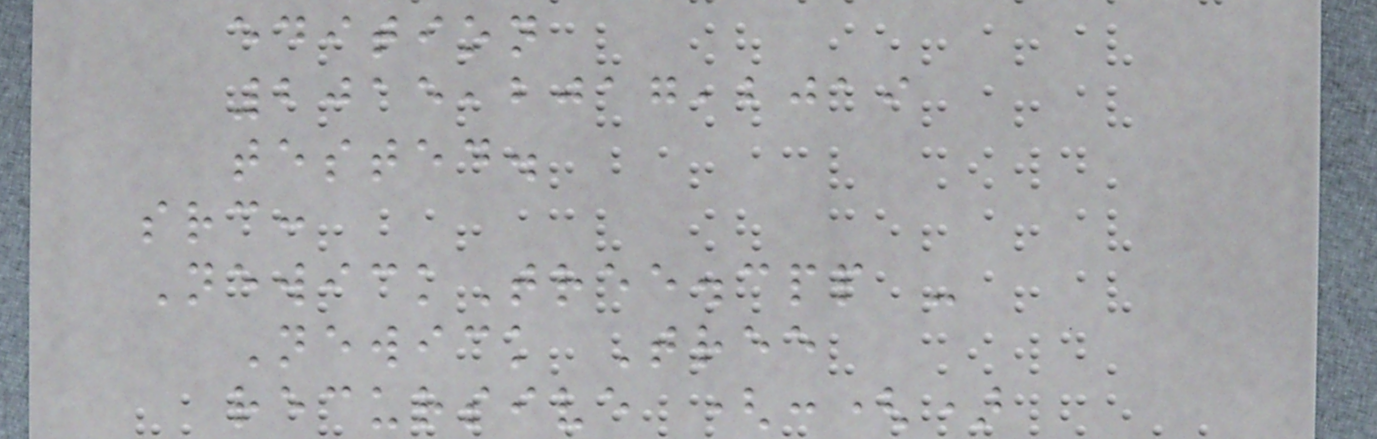edition
2015,2017,2019
tested.
src:
NewickTree.cpp -
Newick Tree
recursive (:()
